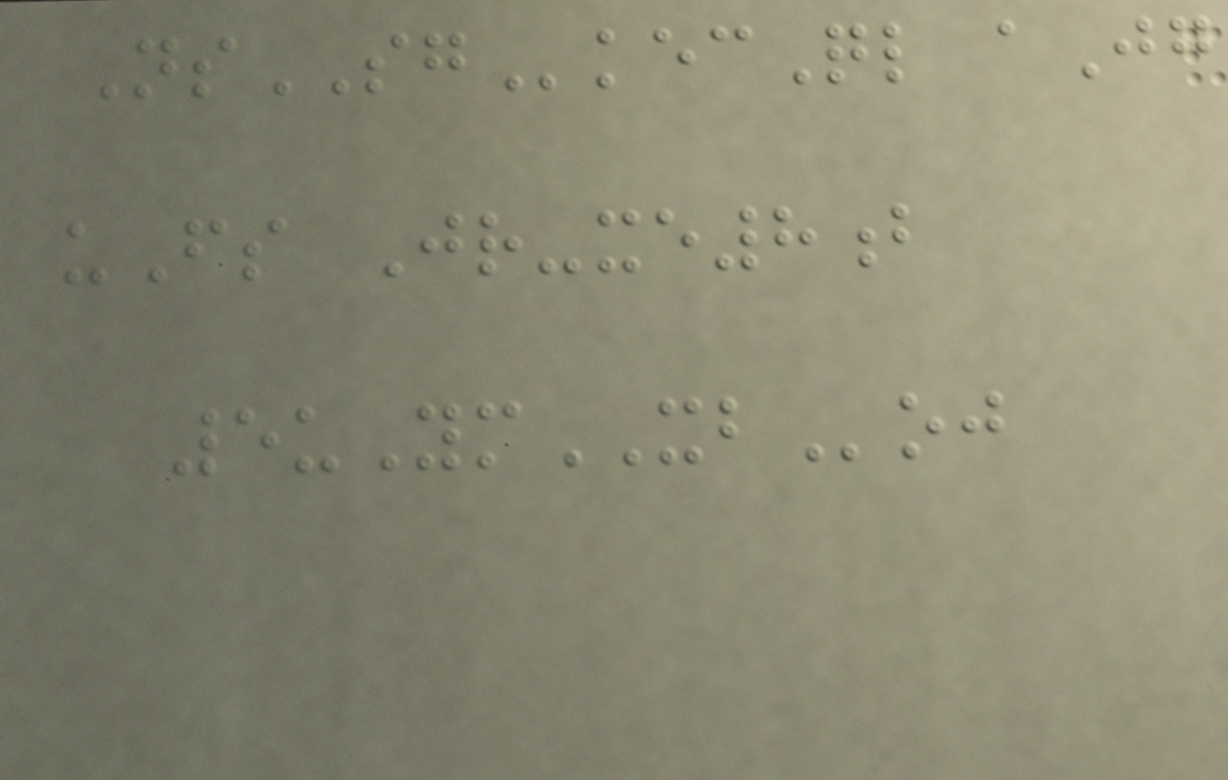NsSGkecQl aJg
uFs Jr-xe8b
5uYmXBoj
